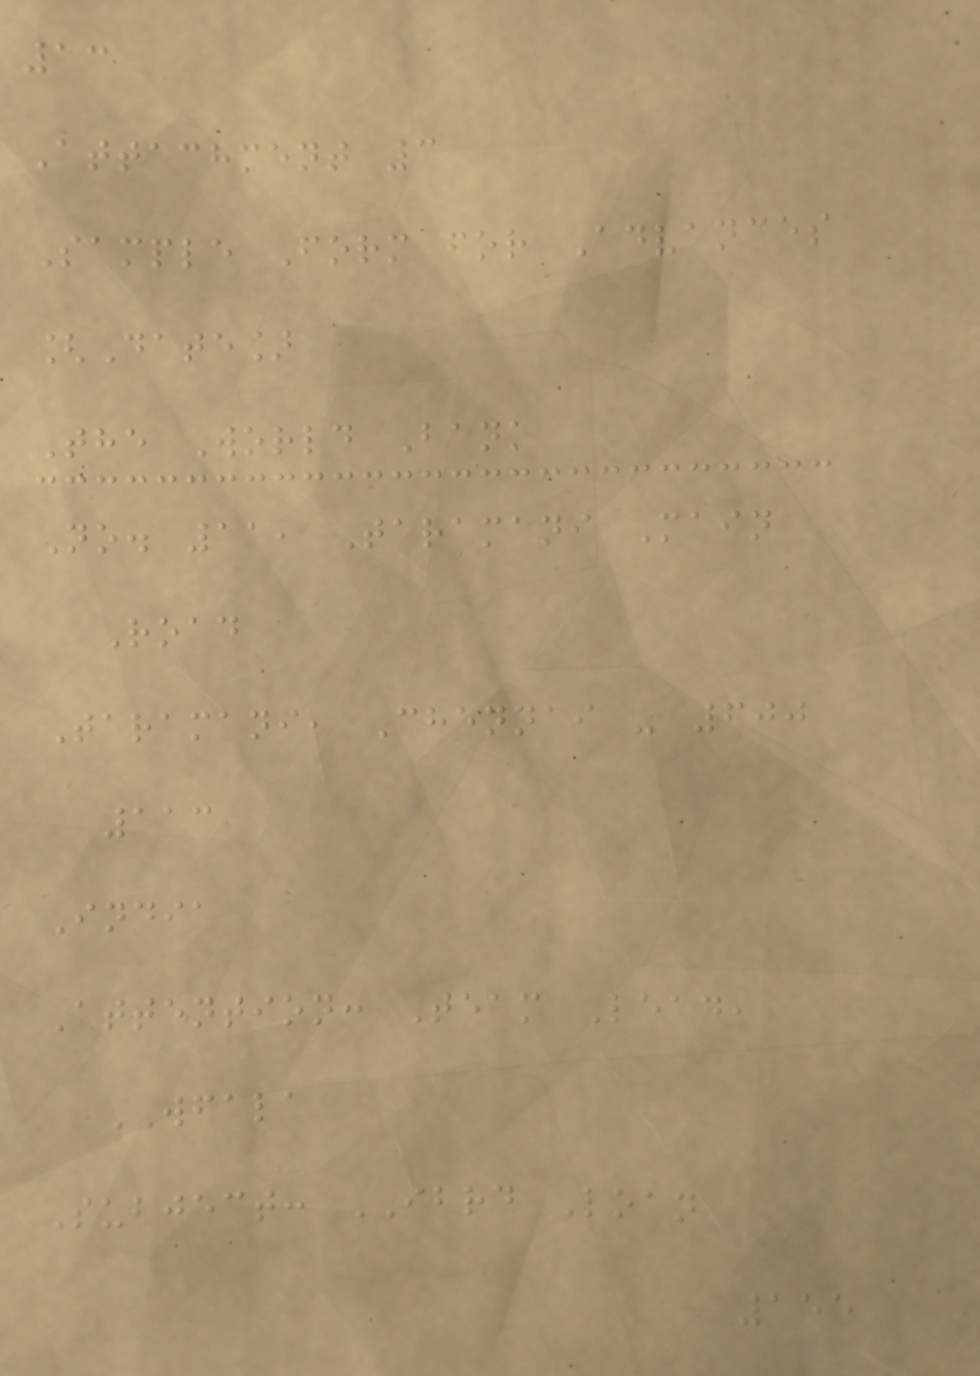13
Attachment 3
Sample Form for Advances
[Date]
The World Bank
No. 11, Taramani Main
Road
Taramani, Chennai - 600
113
India
Attention: Team Lead,
WFALA
Subject: IBRD Loan
155
